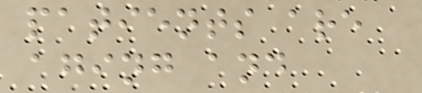patients are
aging and
